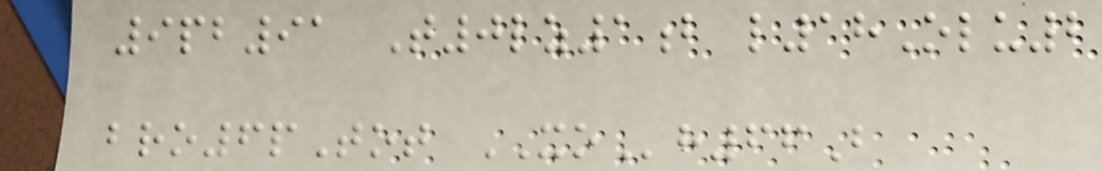9pb91 T0lz1b l18Olu2
bro6pTot XOh66B
